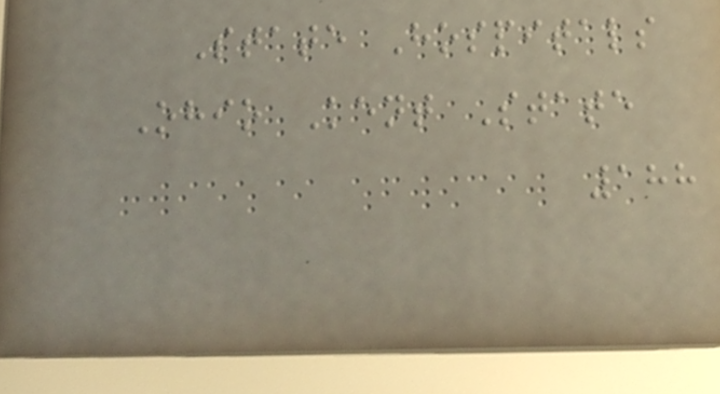State Hospitals
Ohio Kent State
188
